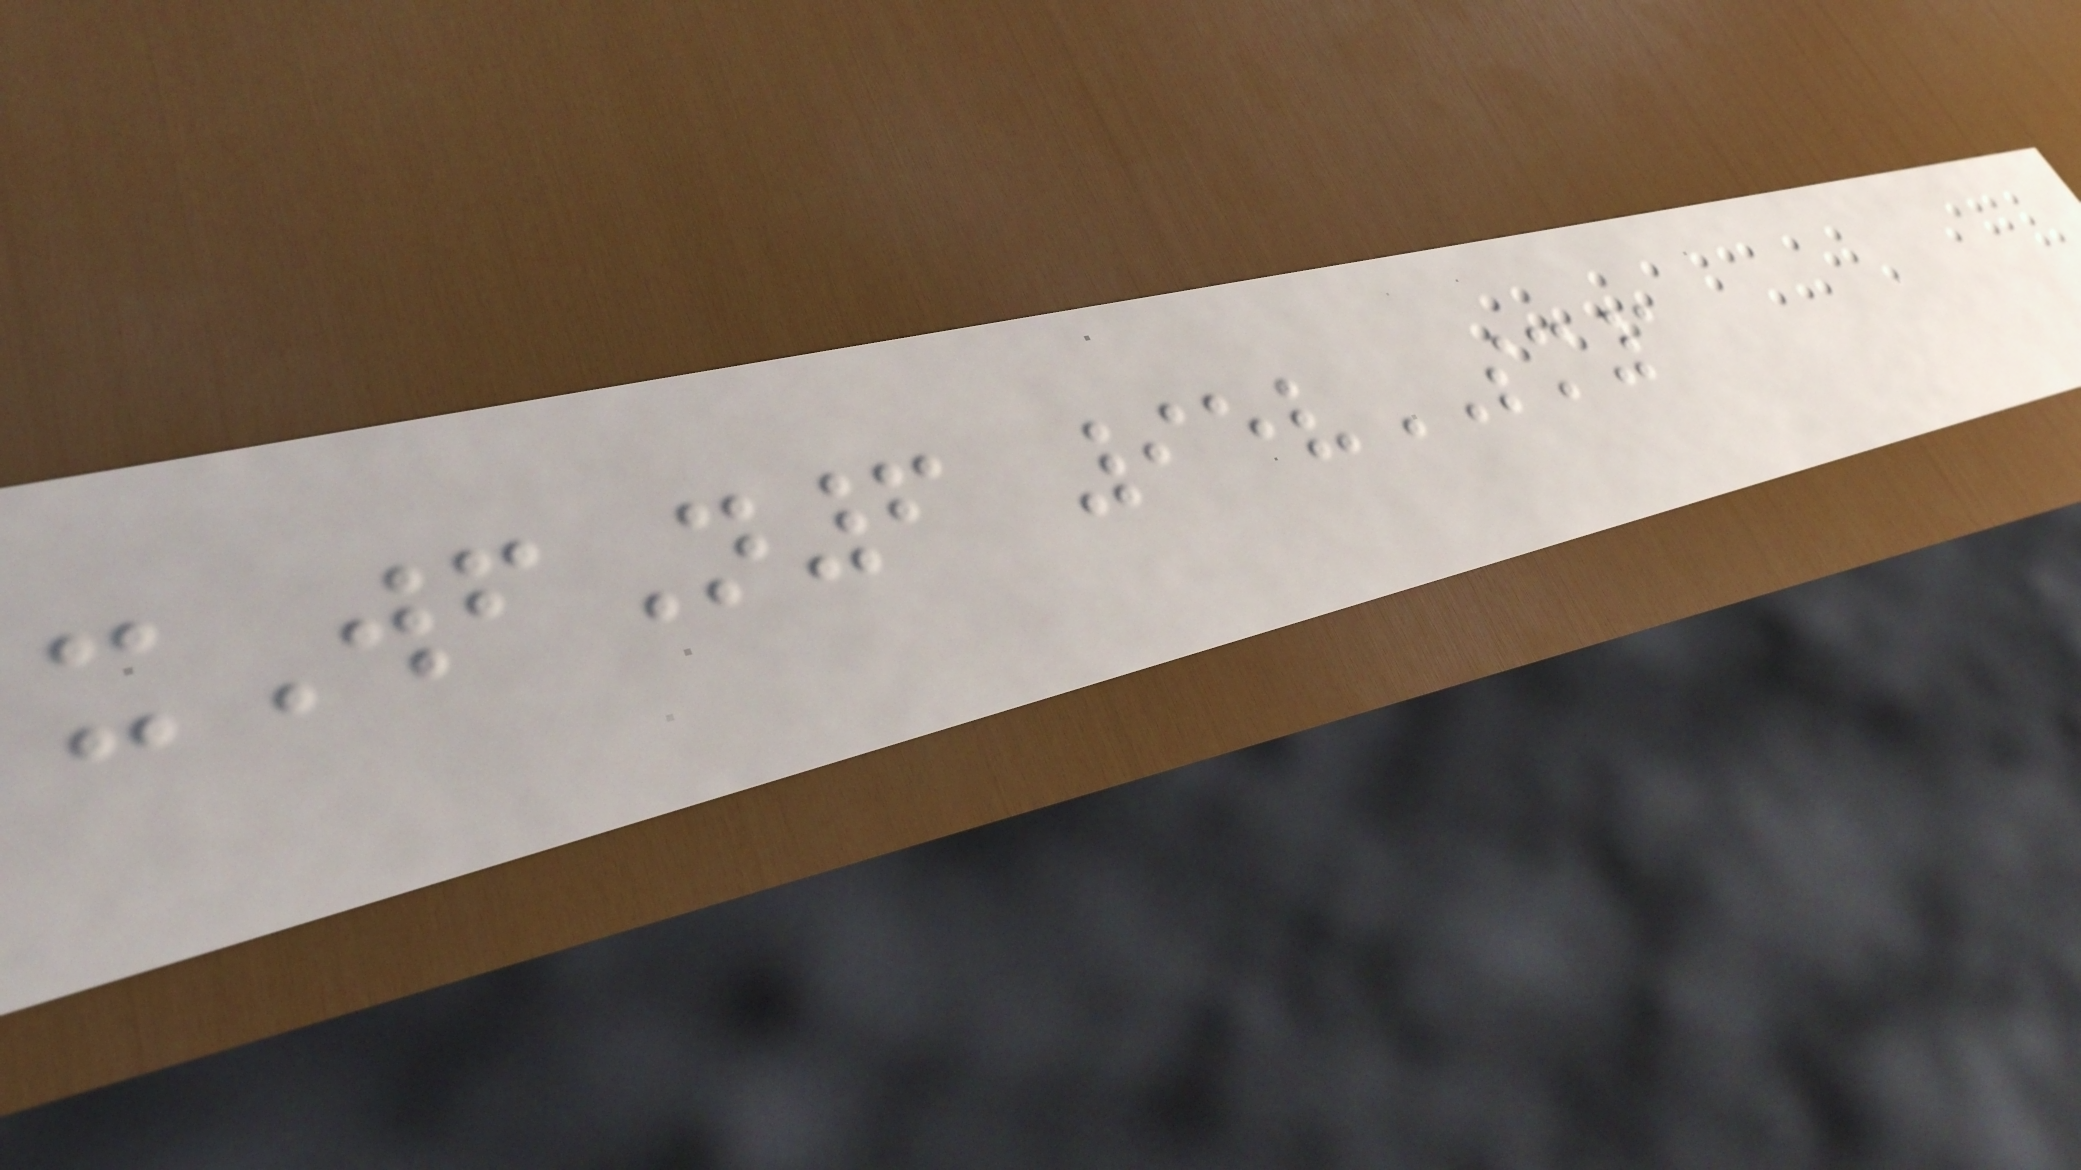xWfN6 95vSM1
